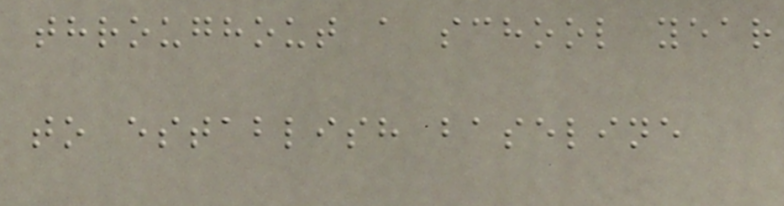throughout a school year
to establish baseline
